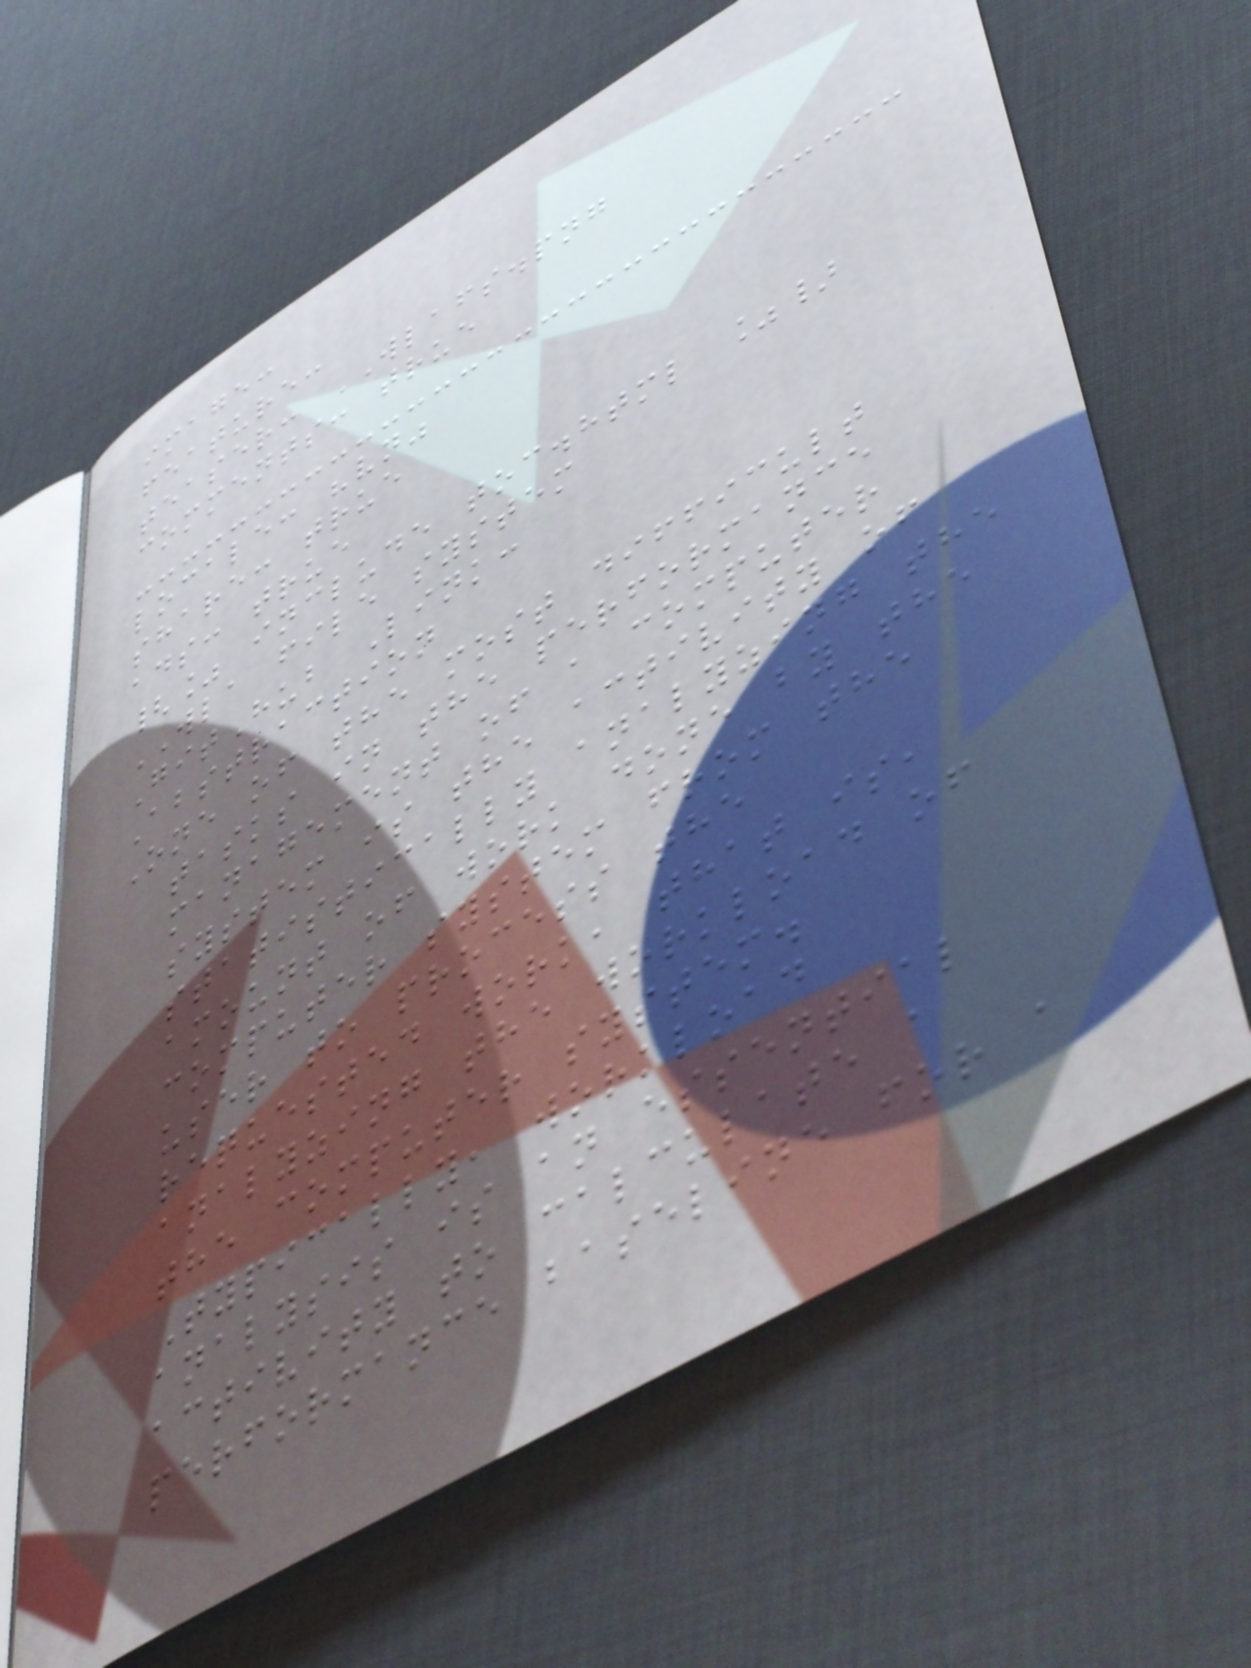image:
feature:
teaser: WLAFS.png
comments: true
locale: "vn"
share: true
ads: true
{% include toc.html %}
WLA file system
GitHub Link:
Abstraction
One of the most difficult
tasks in the performance
management of a computer
system is the activity of
statistically analyzing the
amount of work done by the
computer system from the
user to process the
requested work, that is,
analyzing the workload of
the computer system.
Typically, workload
analysis is an essential
activity to calculate a
performance baseline for a
